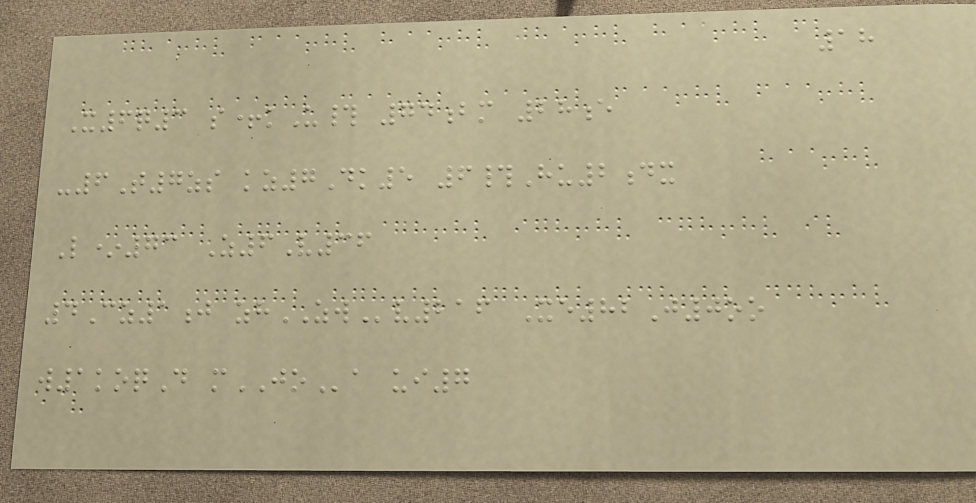18
X6q3 s+kU# 74bm 28e
-6T7zs kz7Dk5 6#Hu2dx
L*73 Z6V36
4Cz1j zhZWv216 Xe82J0oo
w1koqD mJOa ui7
